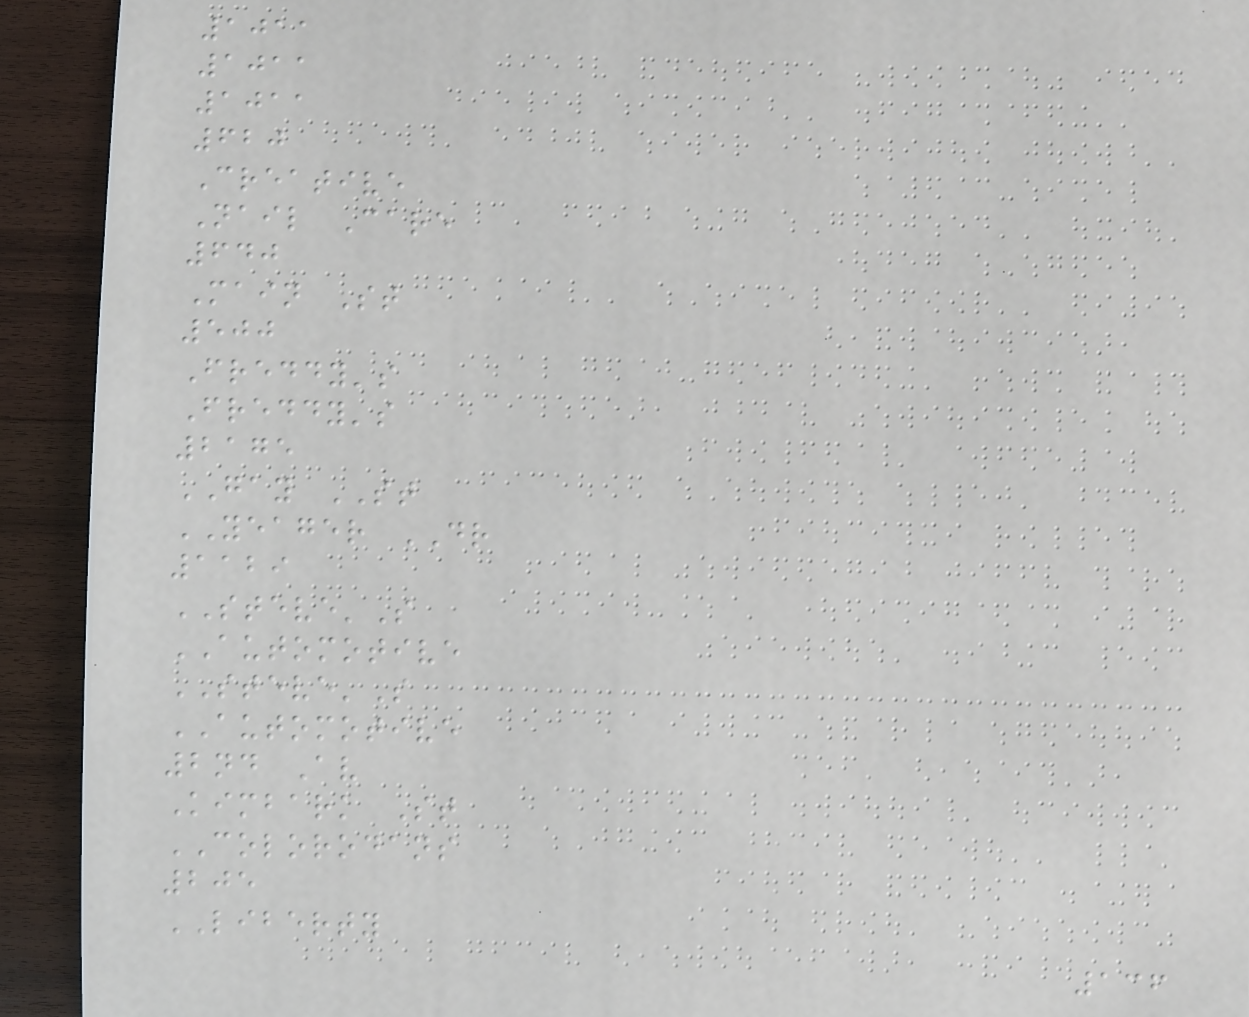1011
1011
1011
620
Creative
Nail Care
640
Main St
500
Freddy's
Freddy's
2175
GAY ST
YEAGER DR
1129
STEVE'S
AUTOMOTIVE
STEVE'S
AUTOMOTIVE
2nd Av
Kimbark St
COLORODANS
205
LIBERTY
136
